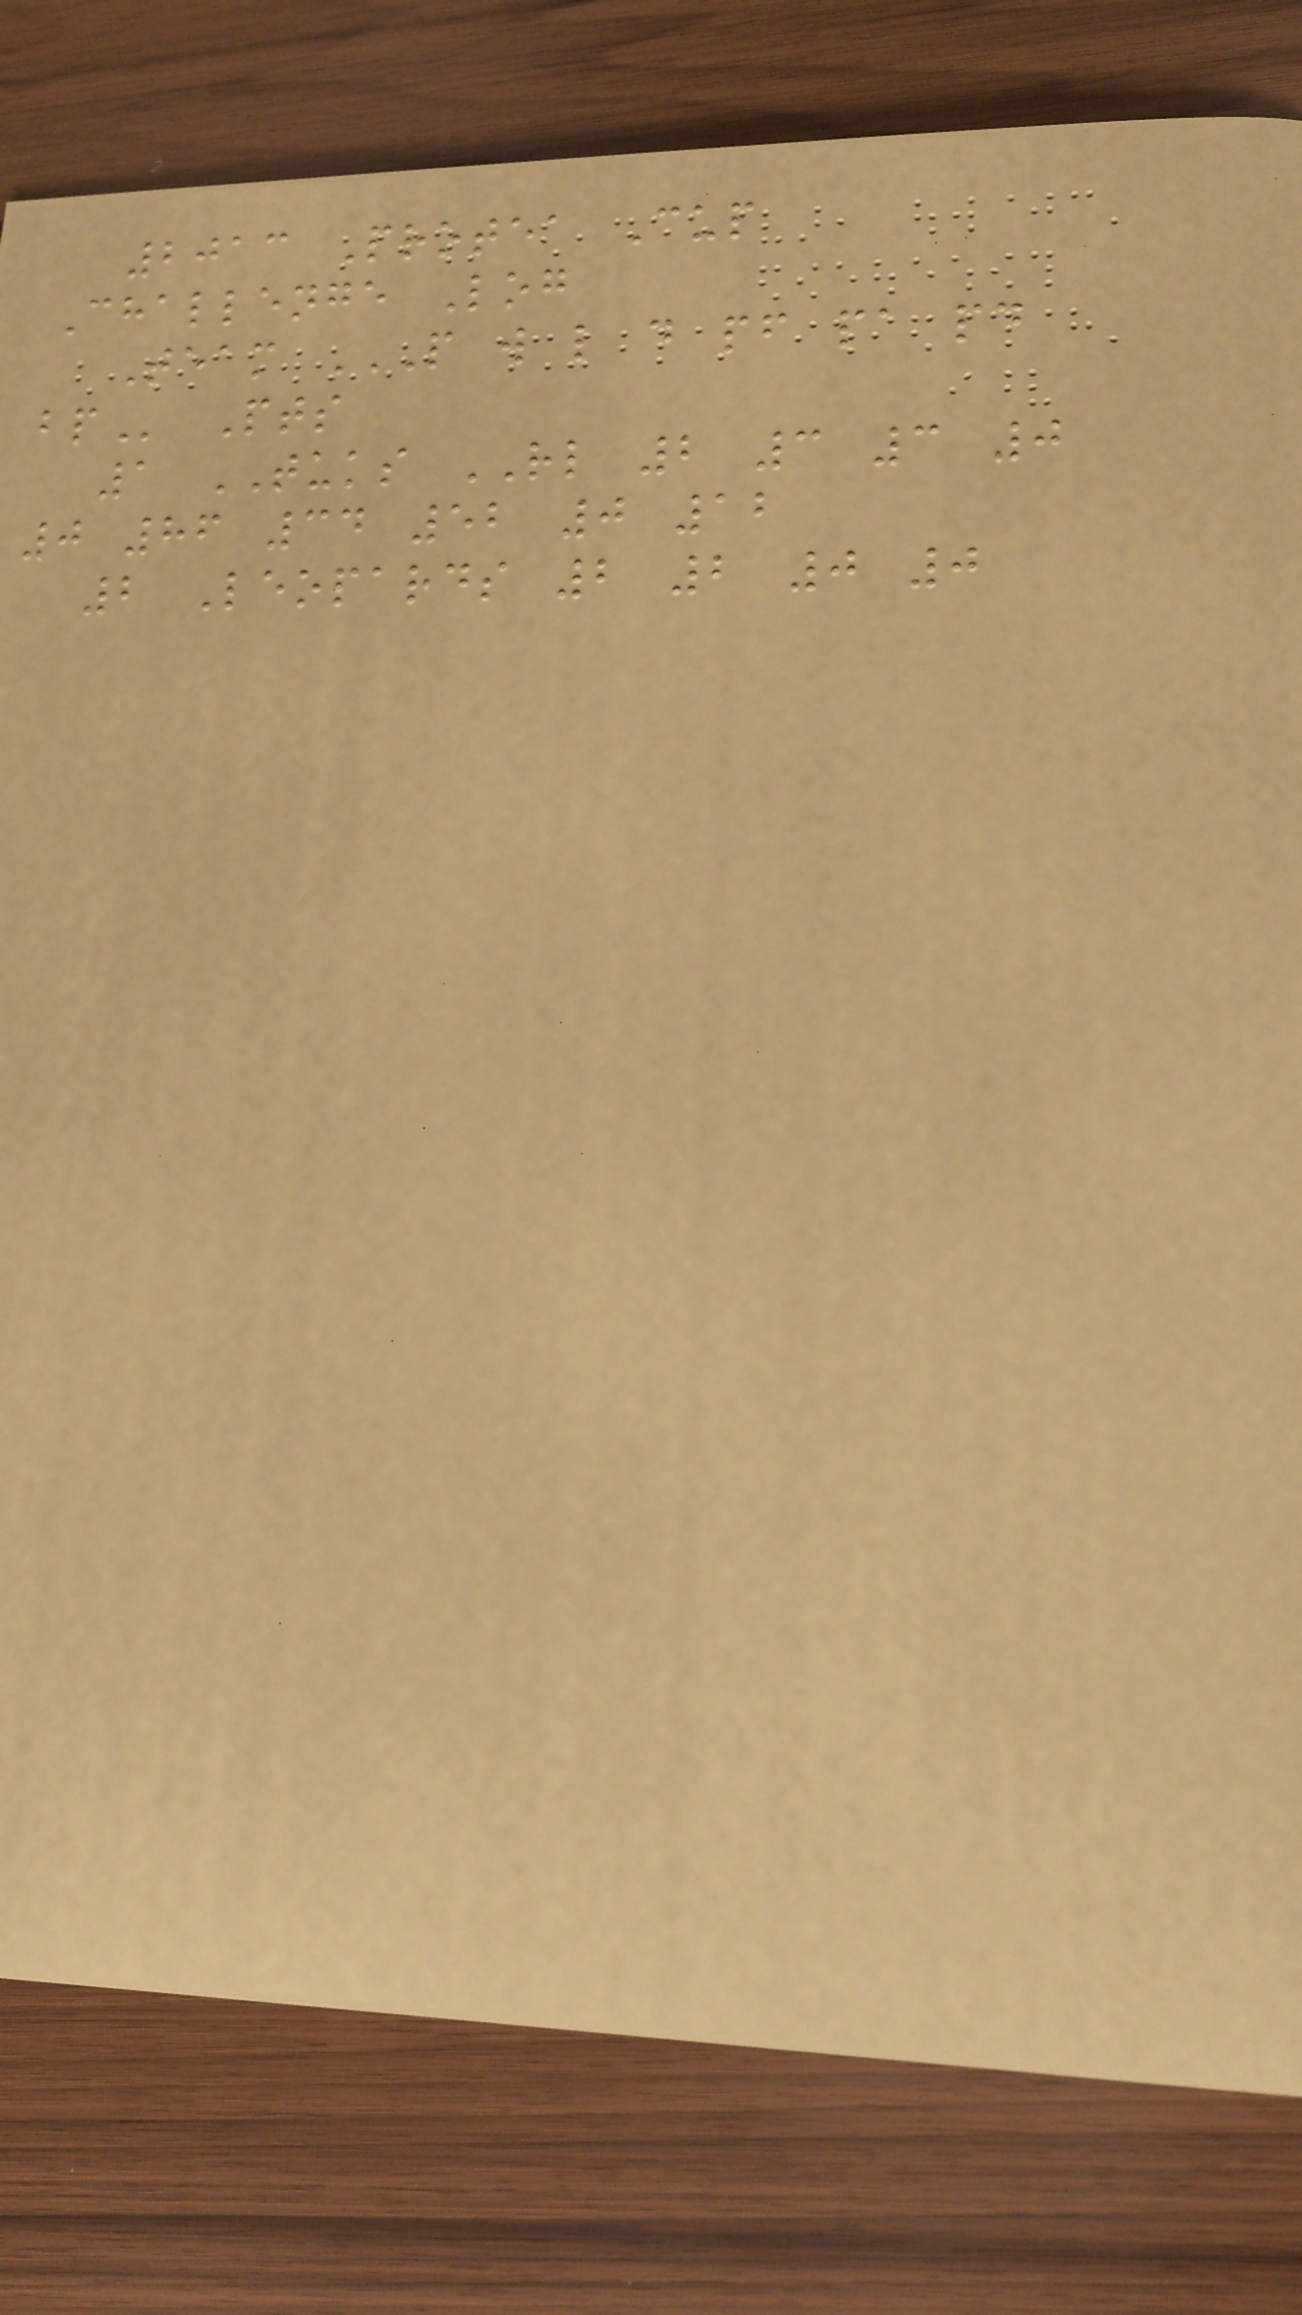2013 Protea Cup
Challenge Log
Team P W L D PF PA PD
BP Pts
1 TUKS RL 2 3 3 0
0 86 34 52 0 12
2 Leopards 2 2 0 0
